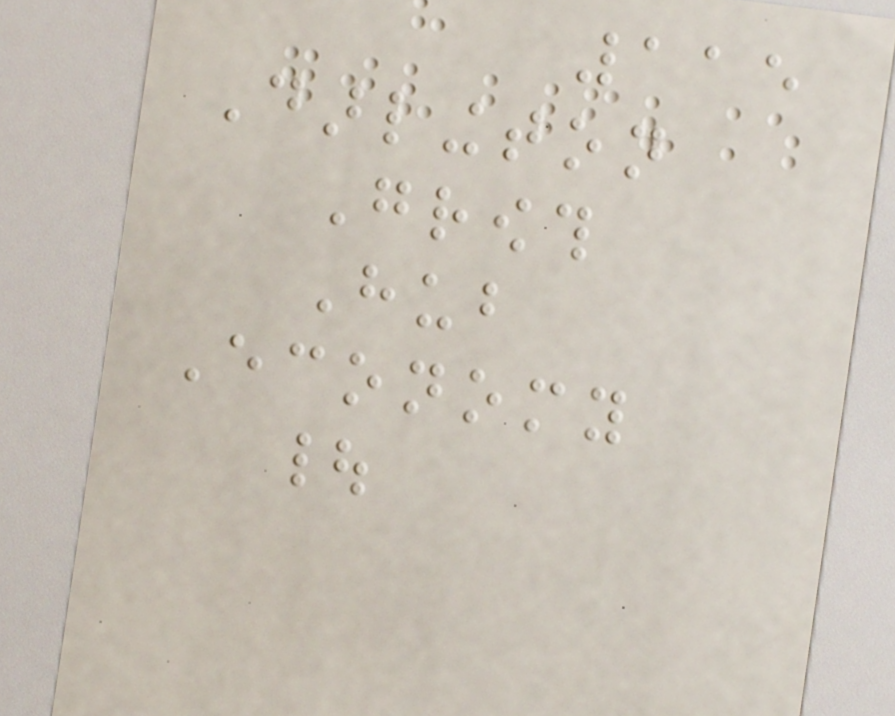115
Darlington
Growth
Hub
Economy
|
